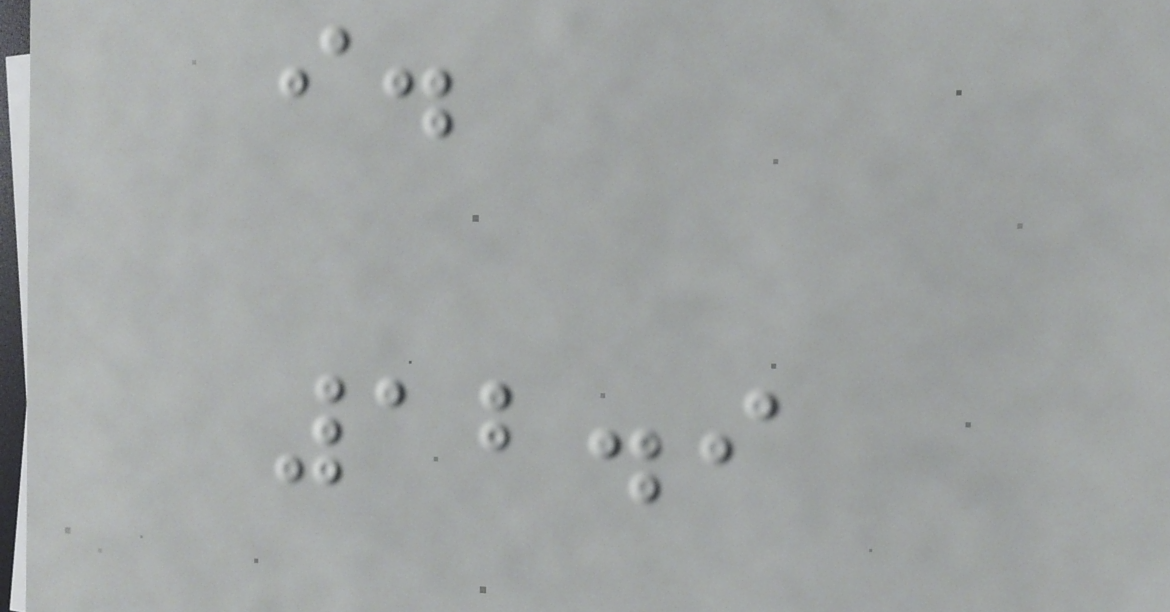i.
12.9
